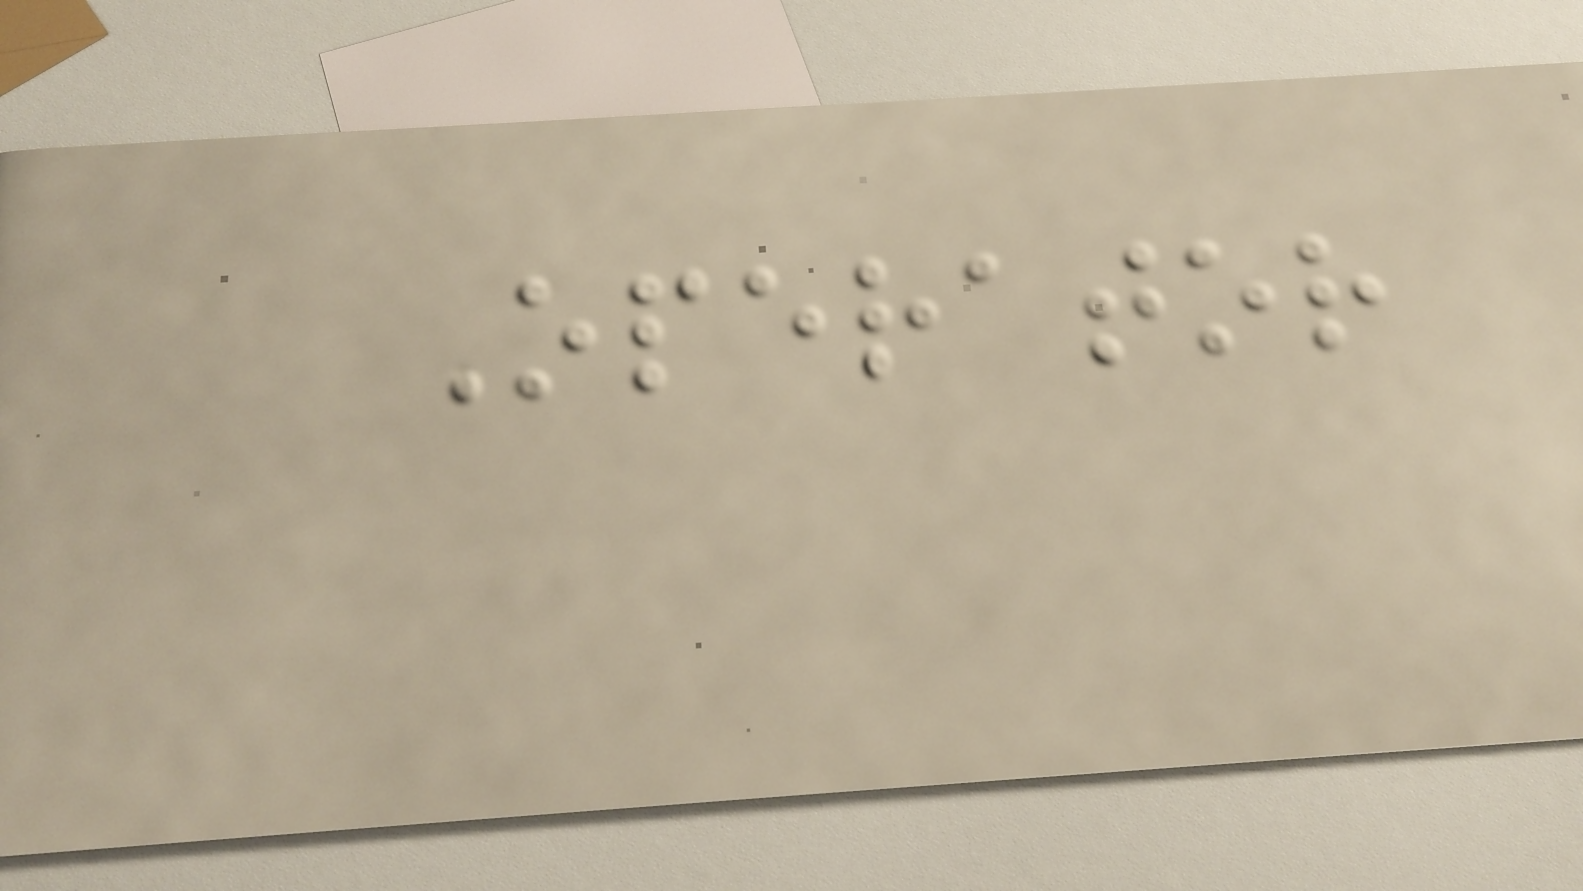Operator
